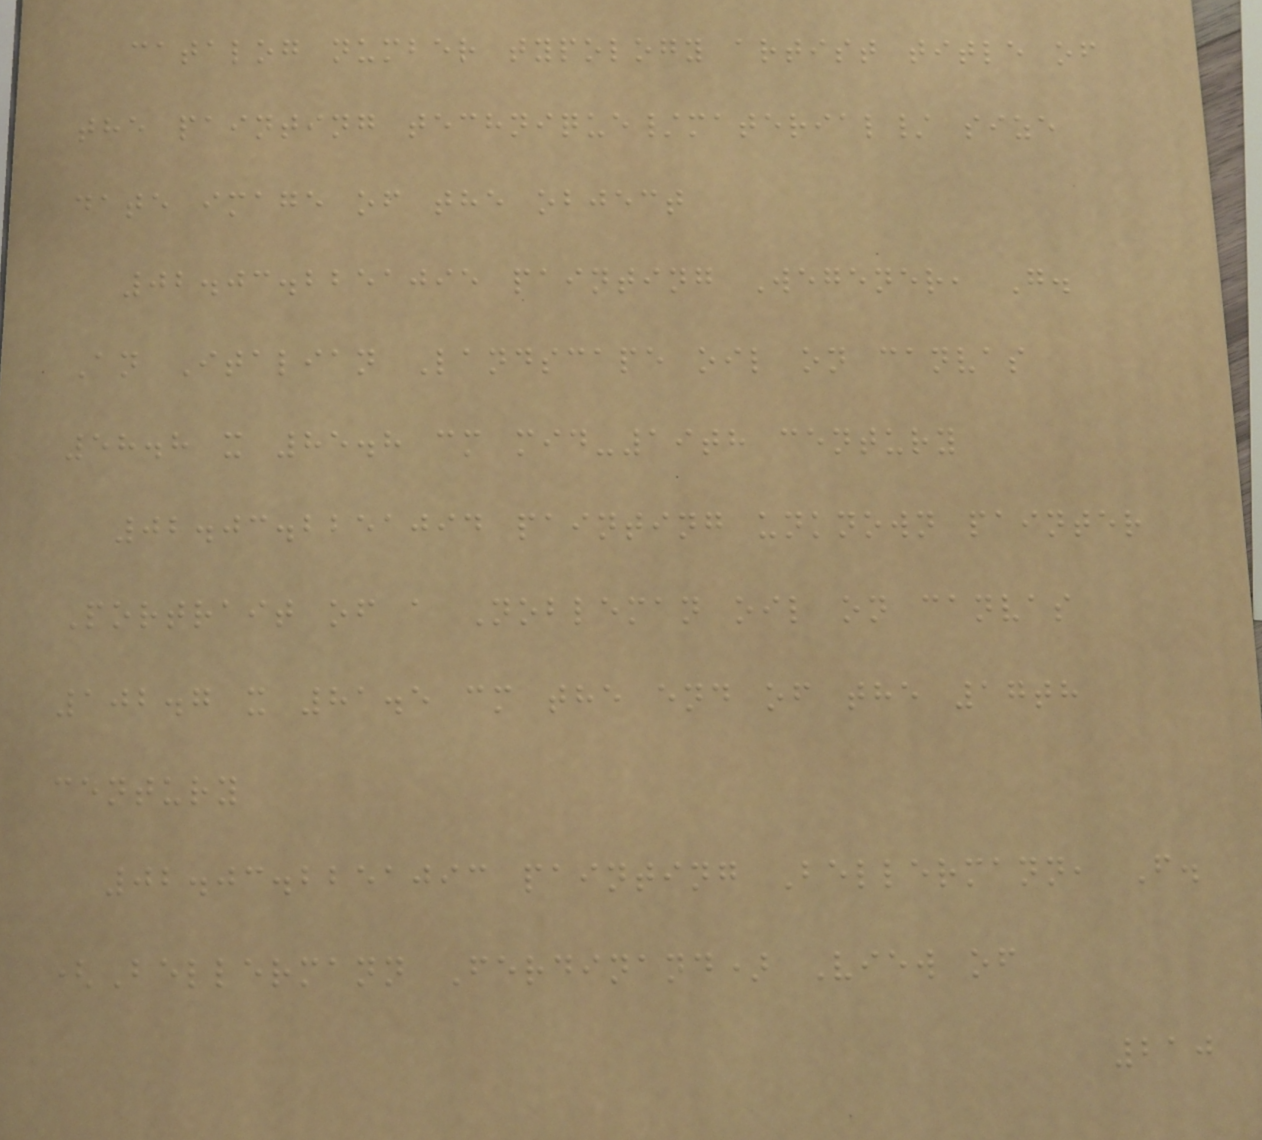catalog number typology artist title of
the painting technique/material/ size
date image of the object
02.03.2251095 painting Wegener, G.
An Italian Landscape oil on canvas
58.8 x 85.8 cm mid-19th century
02.03.2251094 painting unknown painter
Portrait of a Nobleman oil on canvas
102.7 x 81.5 cm the end of the 17th
century
02.03.2251093 painting Bellermann, F.
(Bellermann Ferdinand) View of
210
